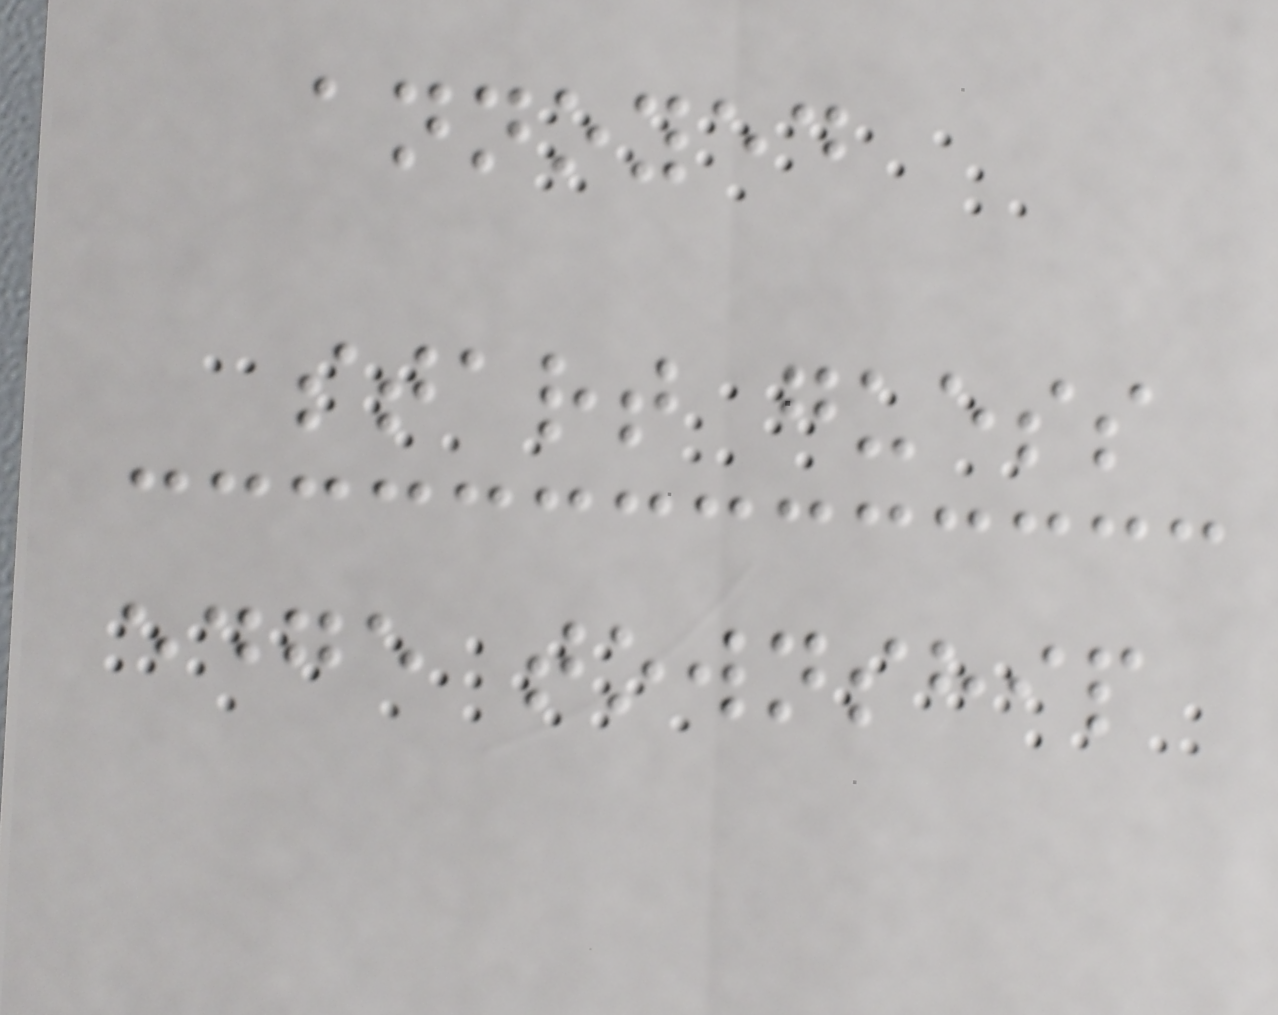annoyed
start guess
edge township
